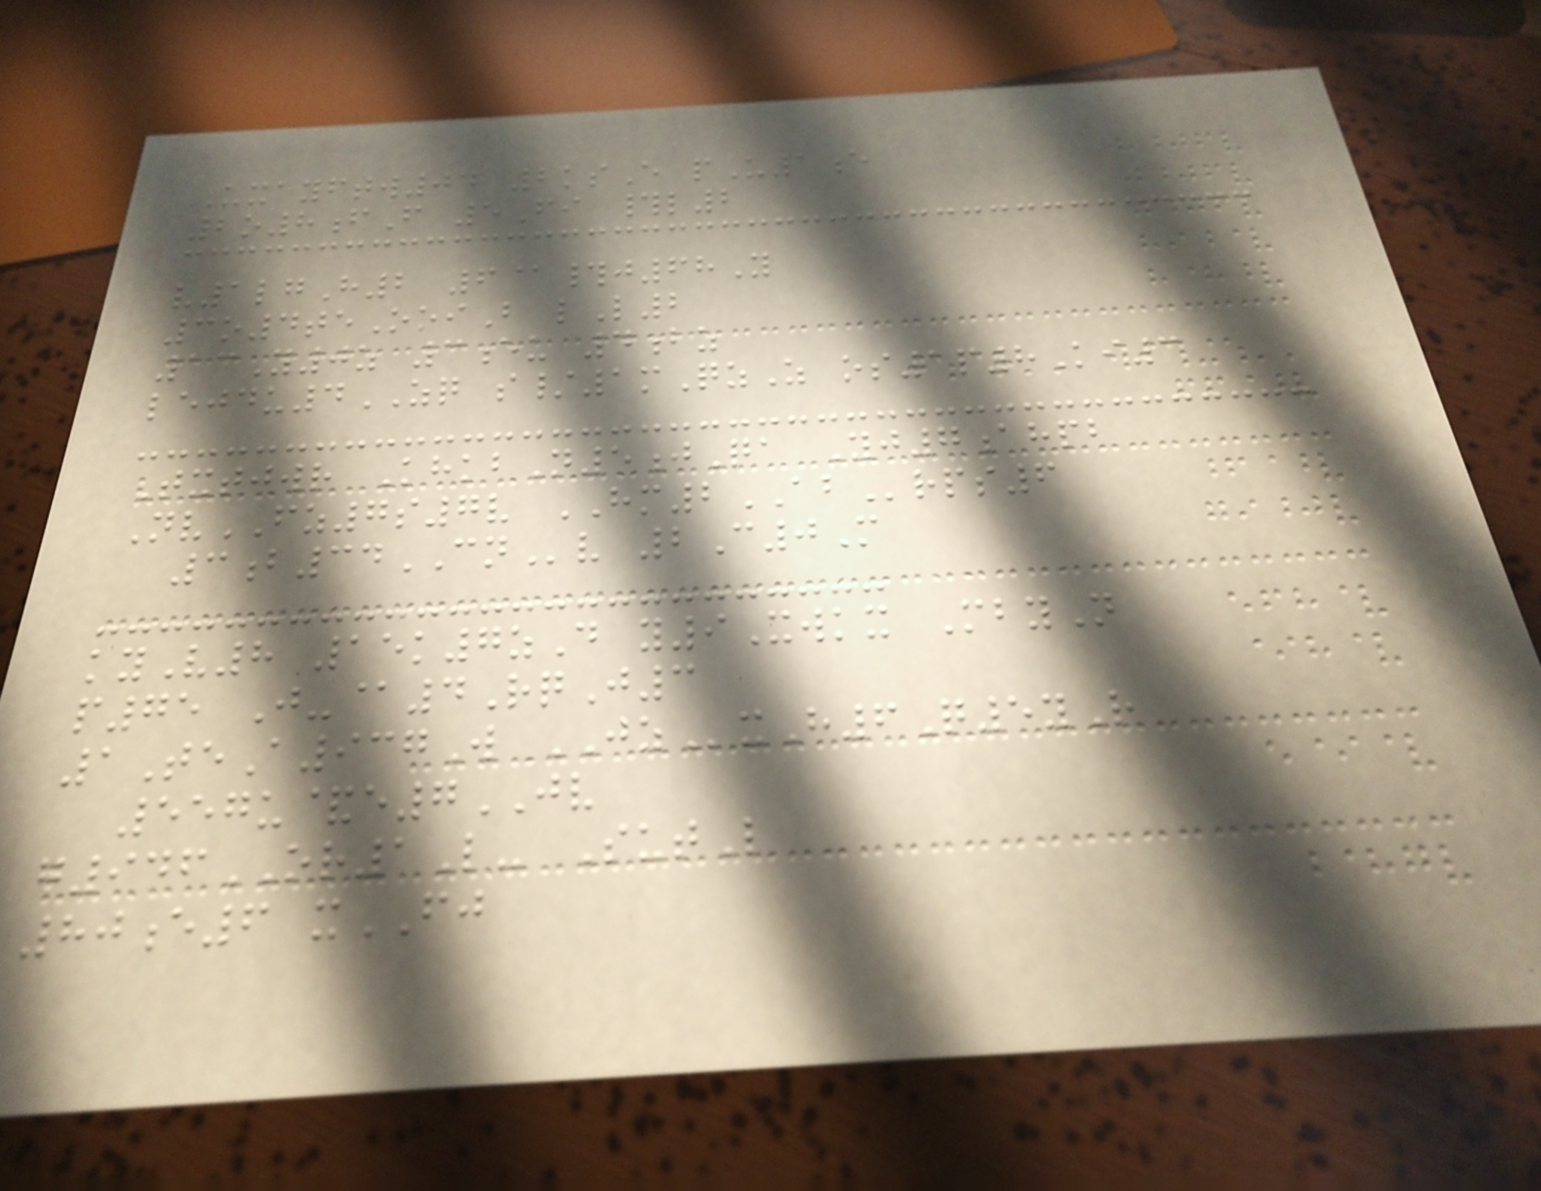Uxayftw04 2ksE pU1e
2o8fF 5Fi #l2
v1lgH2 6@#j68Y
3o4teOoiB lL2
13Y0z 3eu 4bz
lejdu4ZQ s/1mQzZ os1p8Ki3
Txtjwr KhkbN5jQa Yj7ahpb
NvFZ7s7v HM2ABrps6
3b34CNv 2C0M
kyV8 15k7zD y9Xwkx MbyN
p75 J-@4RqJ3
1TeA937W JZxH6Q5yR
557u&e7JV
g946OR1L- SutL
80e6 xFJ
